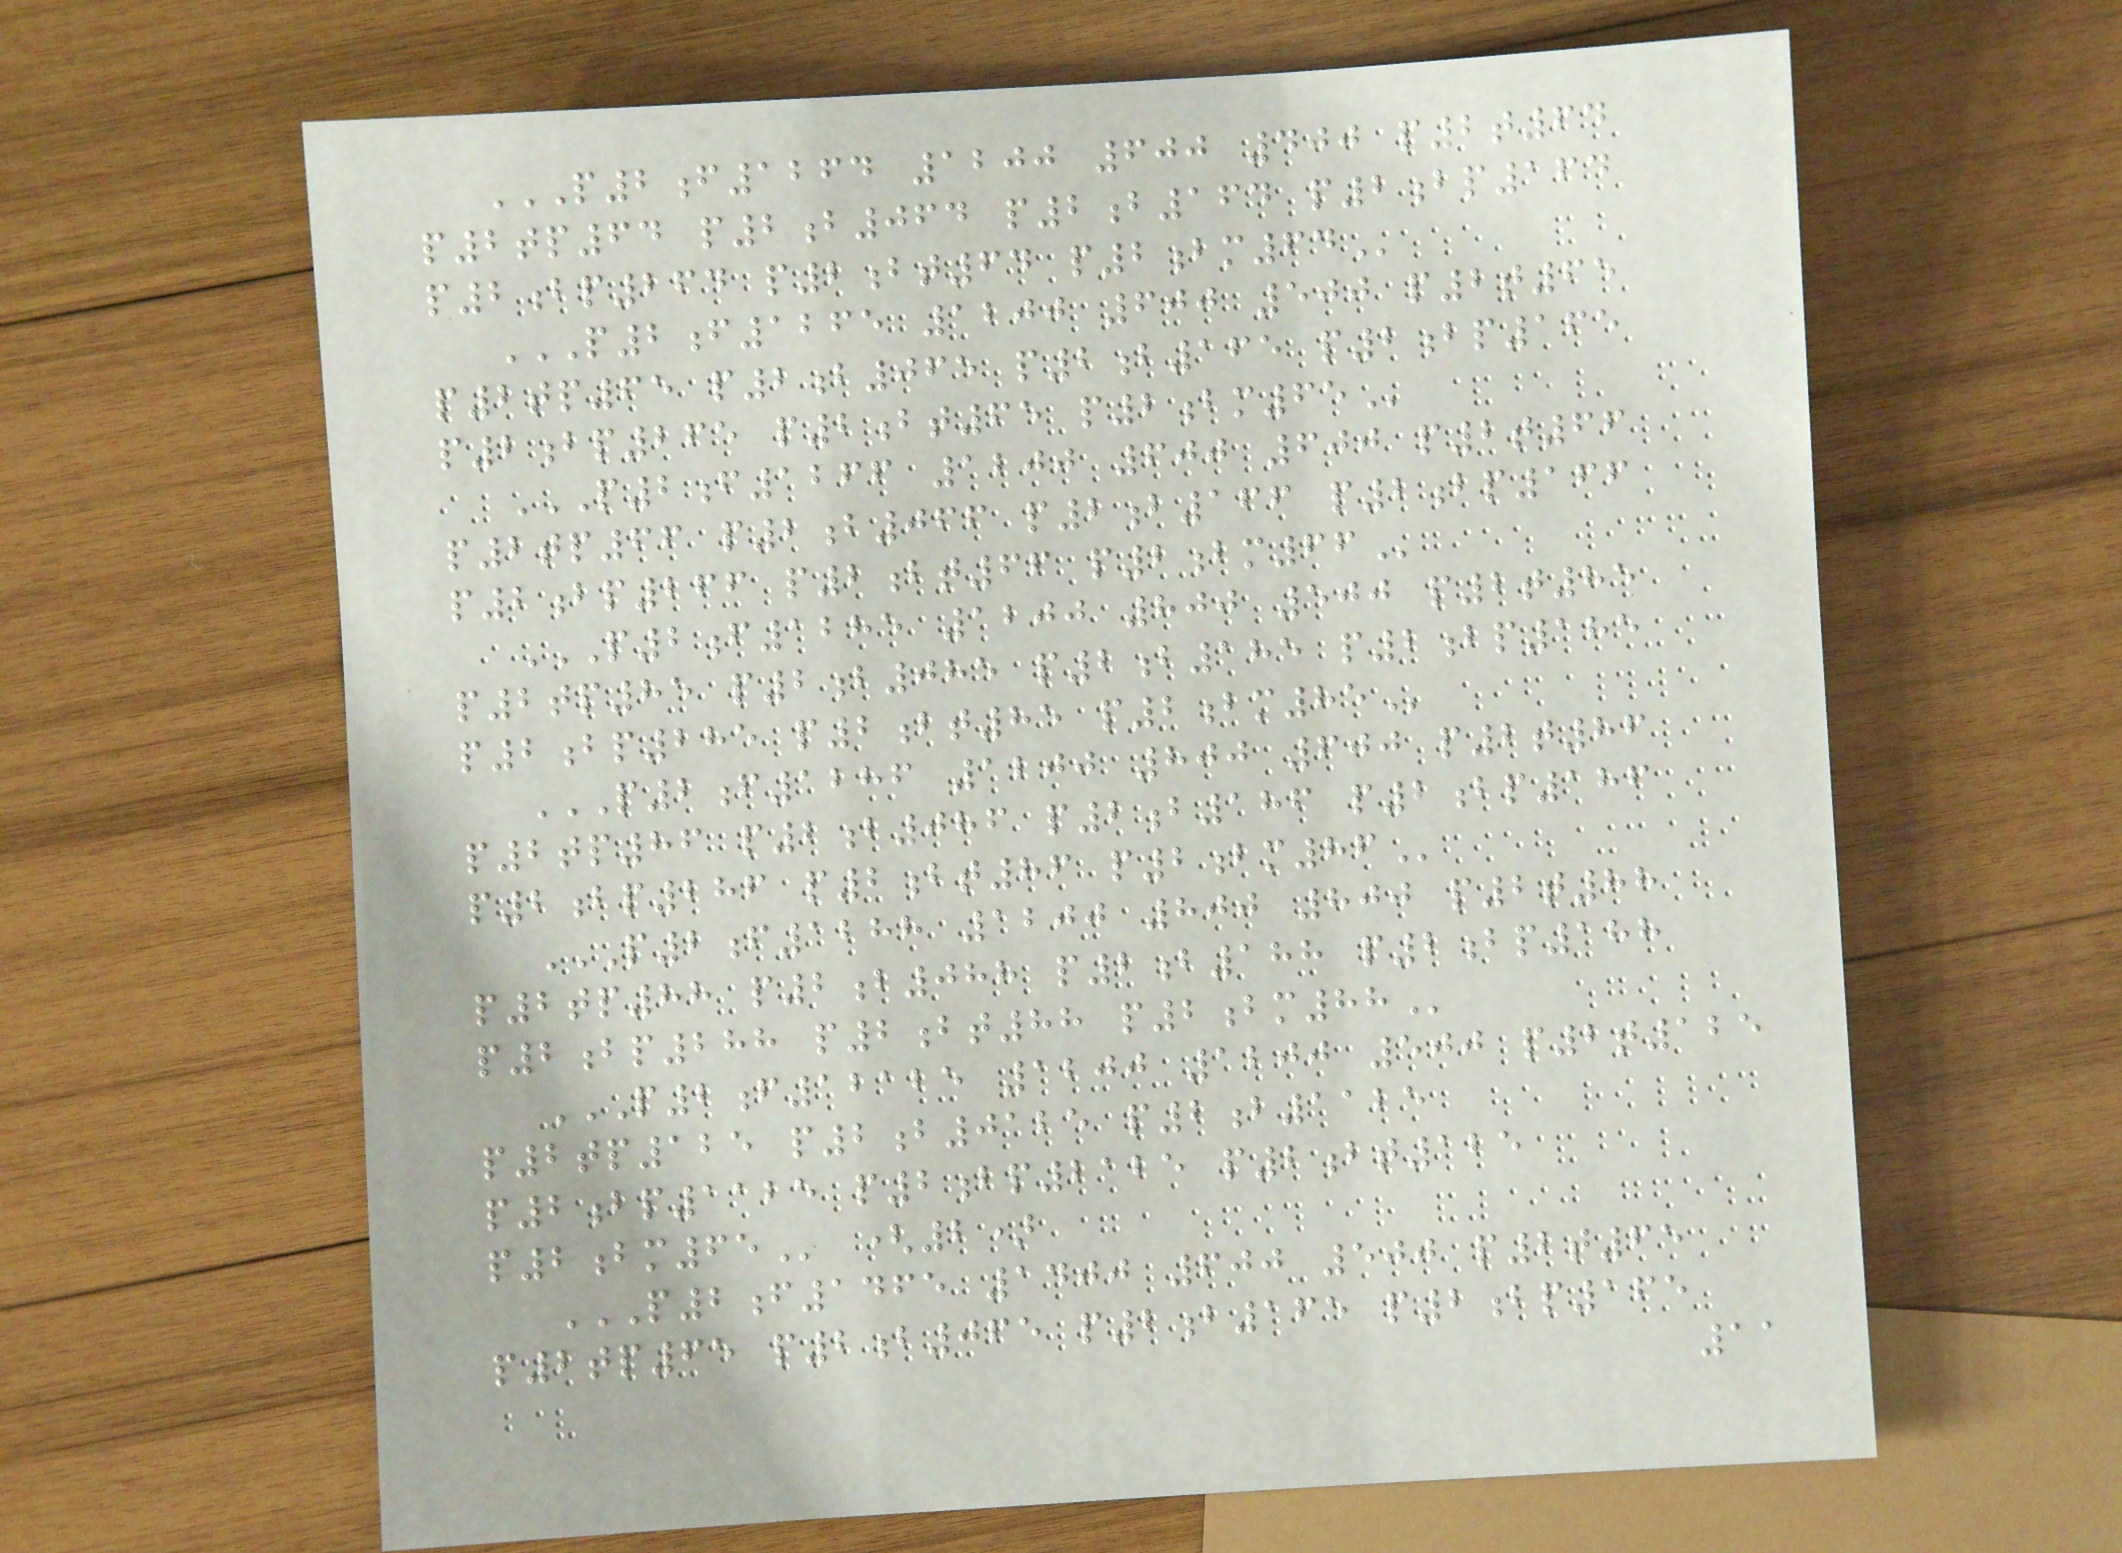P2F1264 1200 600 400 P2T64
P2TP64 P2B064 P2B164 P2BP164
P2BP264 P2BT64 P2BM64
P2F1265 1200 600 500 P2T65
P2TP65 P2B065 P2B165 P2BP165
P2BP265 P2BT65 P2BM65
P2F1266 1200 600 600 P2T66
P2TP66 P2B066 P2B166 P2BP166
P2BP266 P2BT66 P2BM66
P2F1285 1200 800 500 P2T85
P2TP85 P2B085 P2B185 P2BP185
P2BP285 P2BT85 P2BM85
P2F1286 1200 800 600 P2T86
P2TP86 P2B086 P2B186 P2BP186
P2BP286 P2BT86 P2BM86
P2F1288 1200 800 800 P2T88
P2TP88 P2B088 P2B188 P2BP188
P2BP288 P2BT88 P2BM88
P2F12125 1200 1200 500 P2T125
P2TP125 P2B0125 P2B1125
P2BP1125 P2BP2125 P2BT125
P2BM65 (2)
P2F1465 1400 600 500 P2T65
P2TP65 P2B065 P2B165 P2BP165
11
